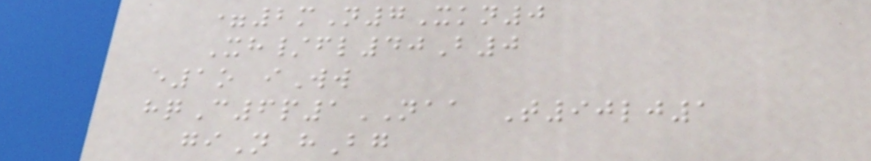=2mN7Xkn0
Xh/fl40B0
e1o iWw
hqC6p1NAA T90lj1
giN hBg
